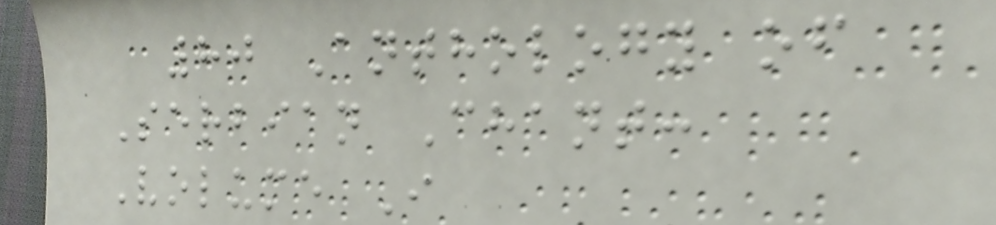80 Anthology of
Serbian Chant:
Volume I
